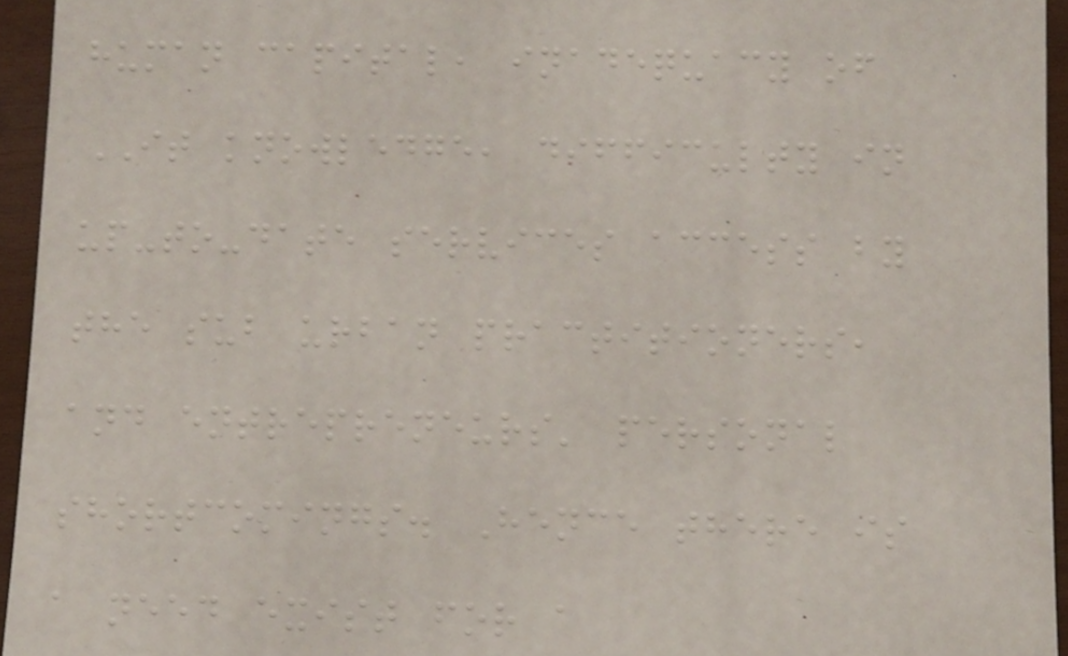human capital, inadequacy of
IT knowledge, difficulty in
up-to-date services access by
the sub urban practitioners,
and entrepreneurs' personal
shortcomings. Hence there is
a need exist for a
